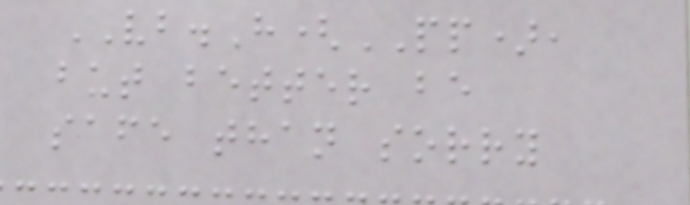VB.H(PP),
but better be
safe than sorry
